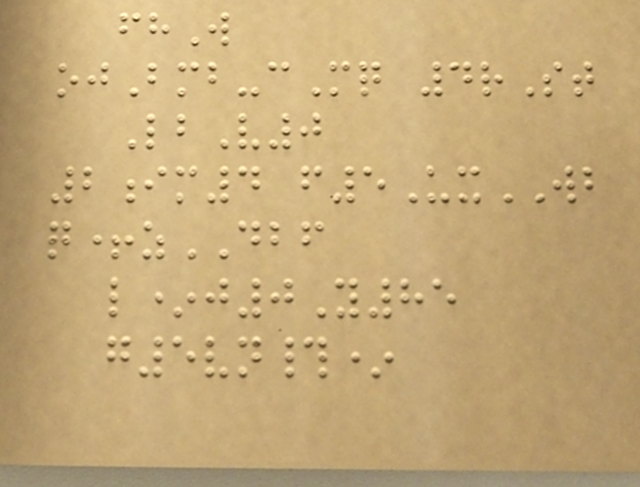fhW
ojBmb-cMq 4rSt
LbV0
2im4 f5UxWB
q+zDBF
l*j0Y85
g5vn#*
